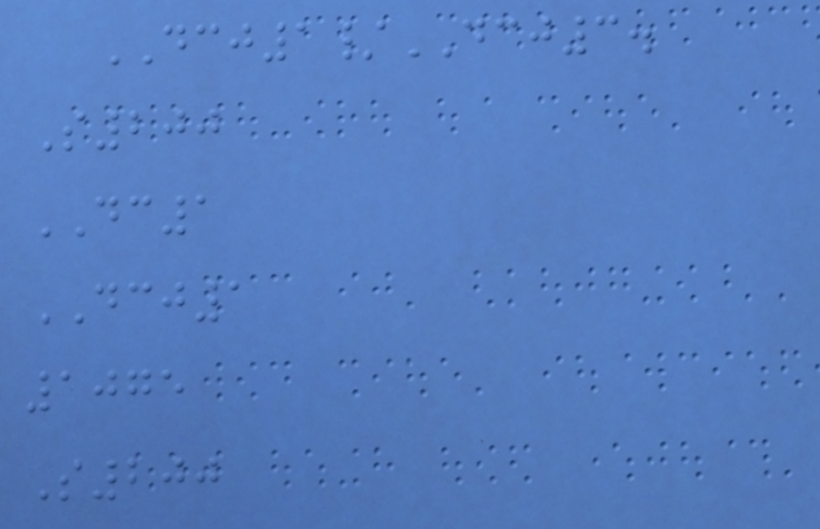DCJ1/DCJ3.
S200
DC1
DCJ1
1075
S200
